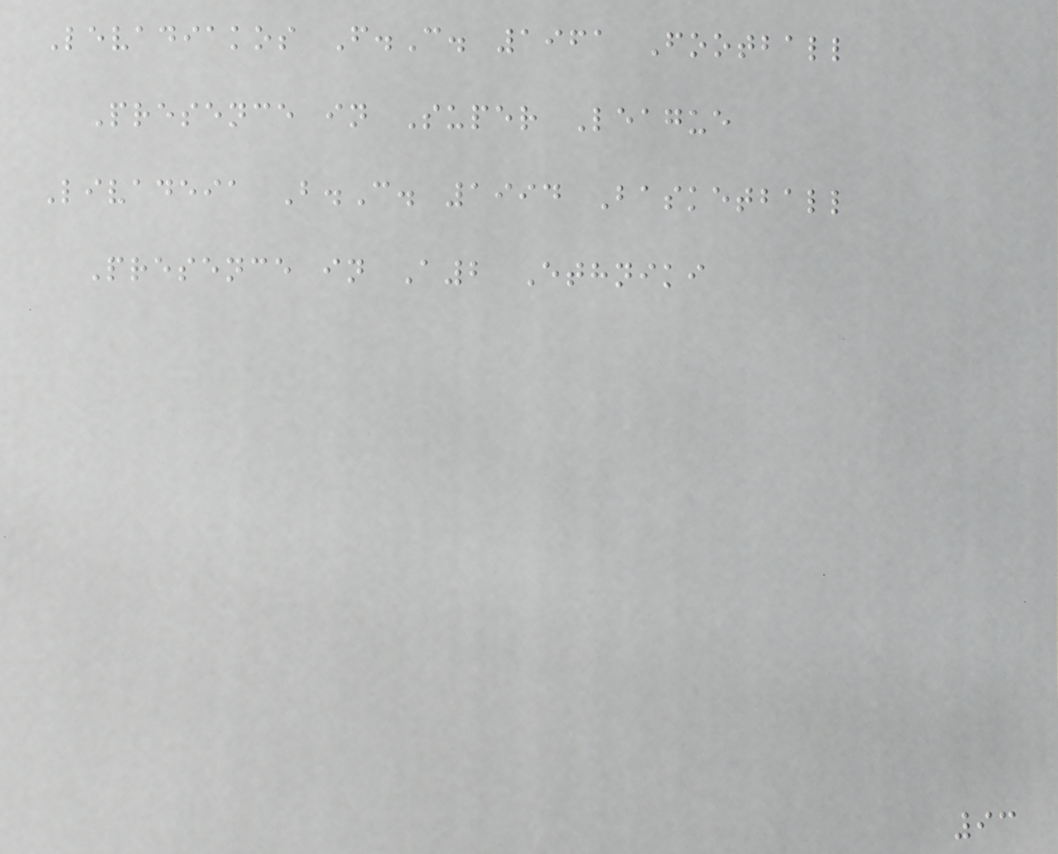Levadiakos F.C. 1961 Football
Presence in Super League
Livadeia B.C. 1994 Basketball
Presence in A2 Ethniki
93
